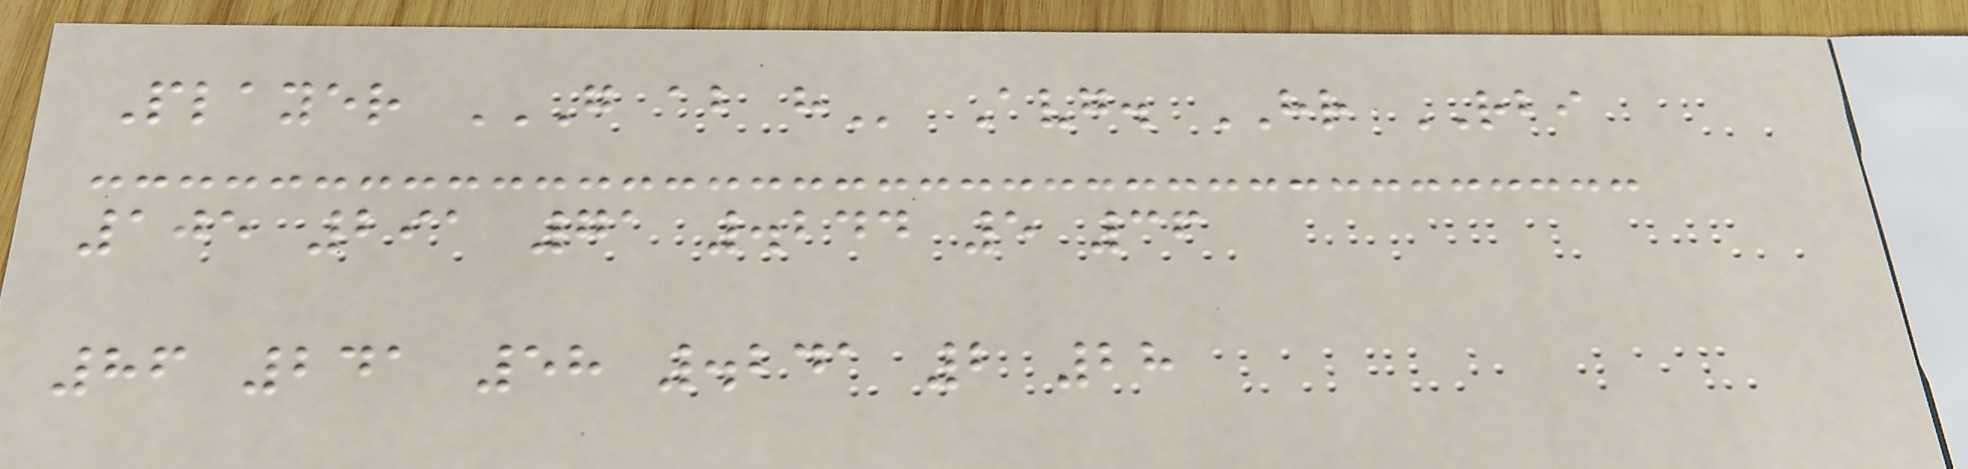Player G AB H Avg. HR RBI
105 291 71 .244 5 36
86 241 58 .241 2 28
